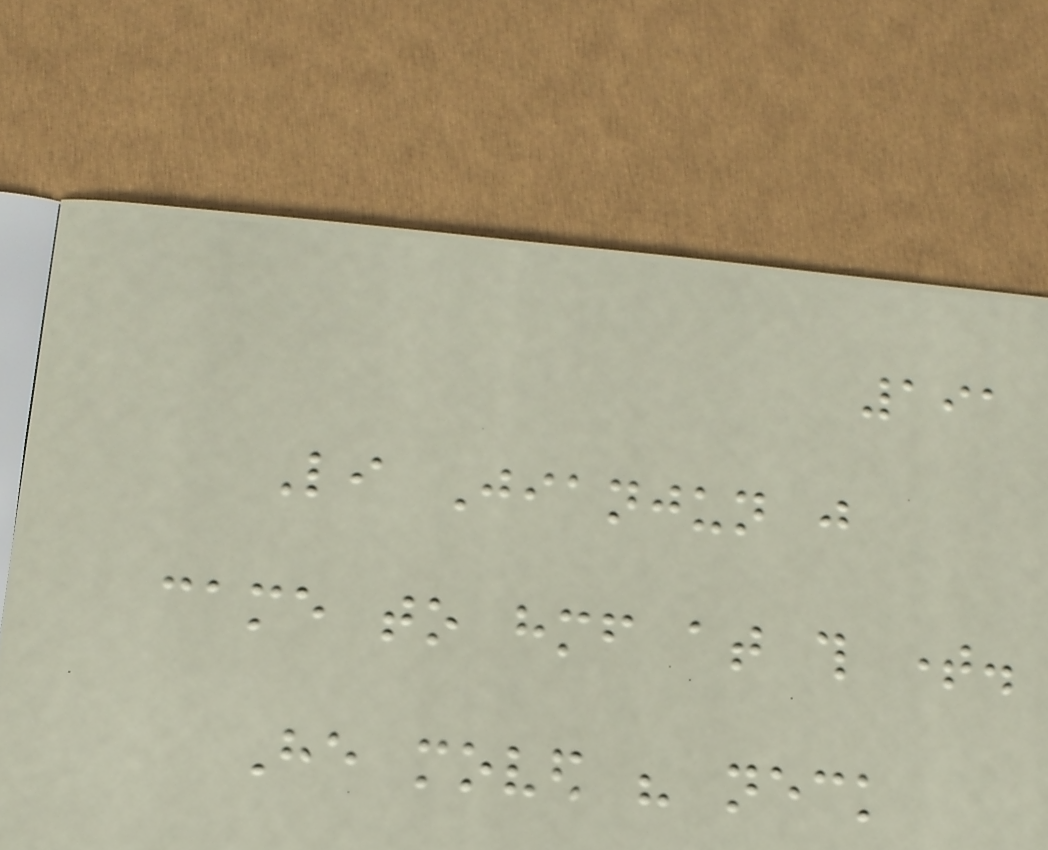191
Li Jianjun just
came to himself at this time.
He moved his neck
